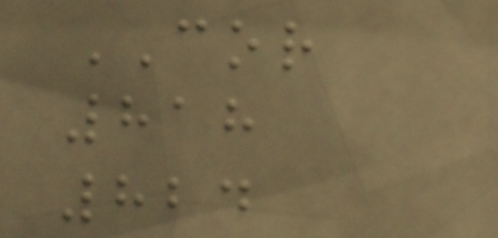COR
818
824
